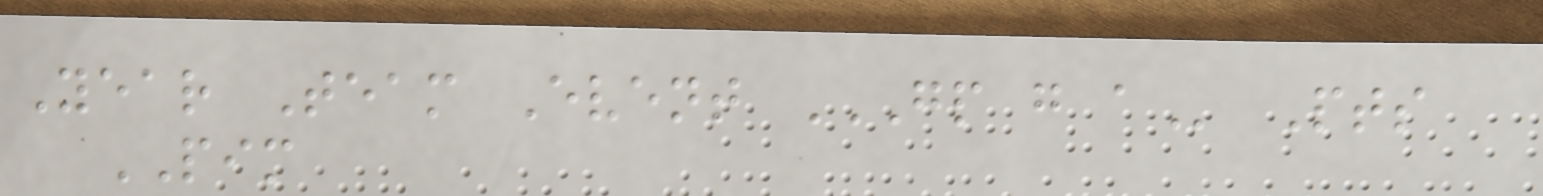Year Team Event GP G A Pts
PIM
